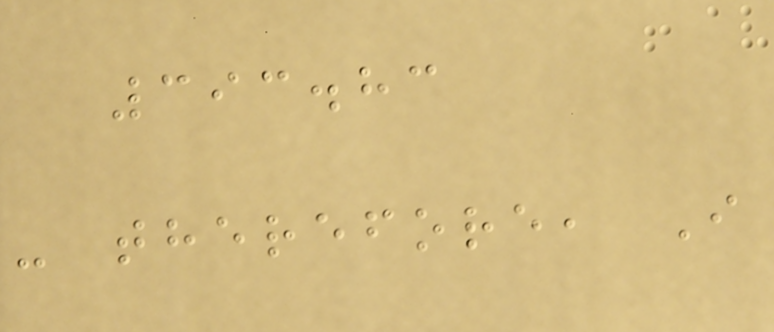393.83
- therefore, I
